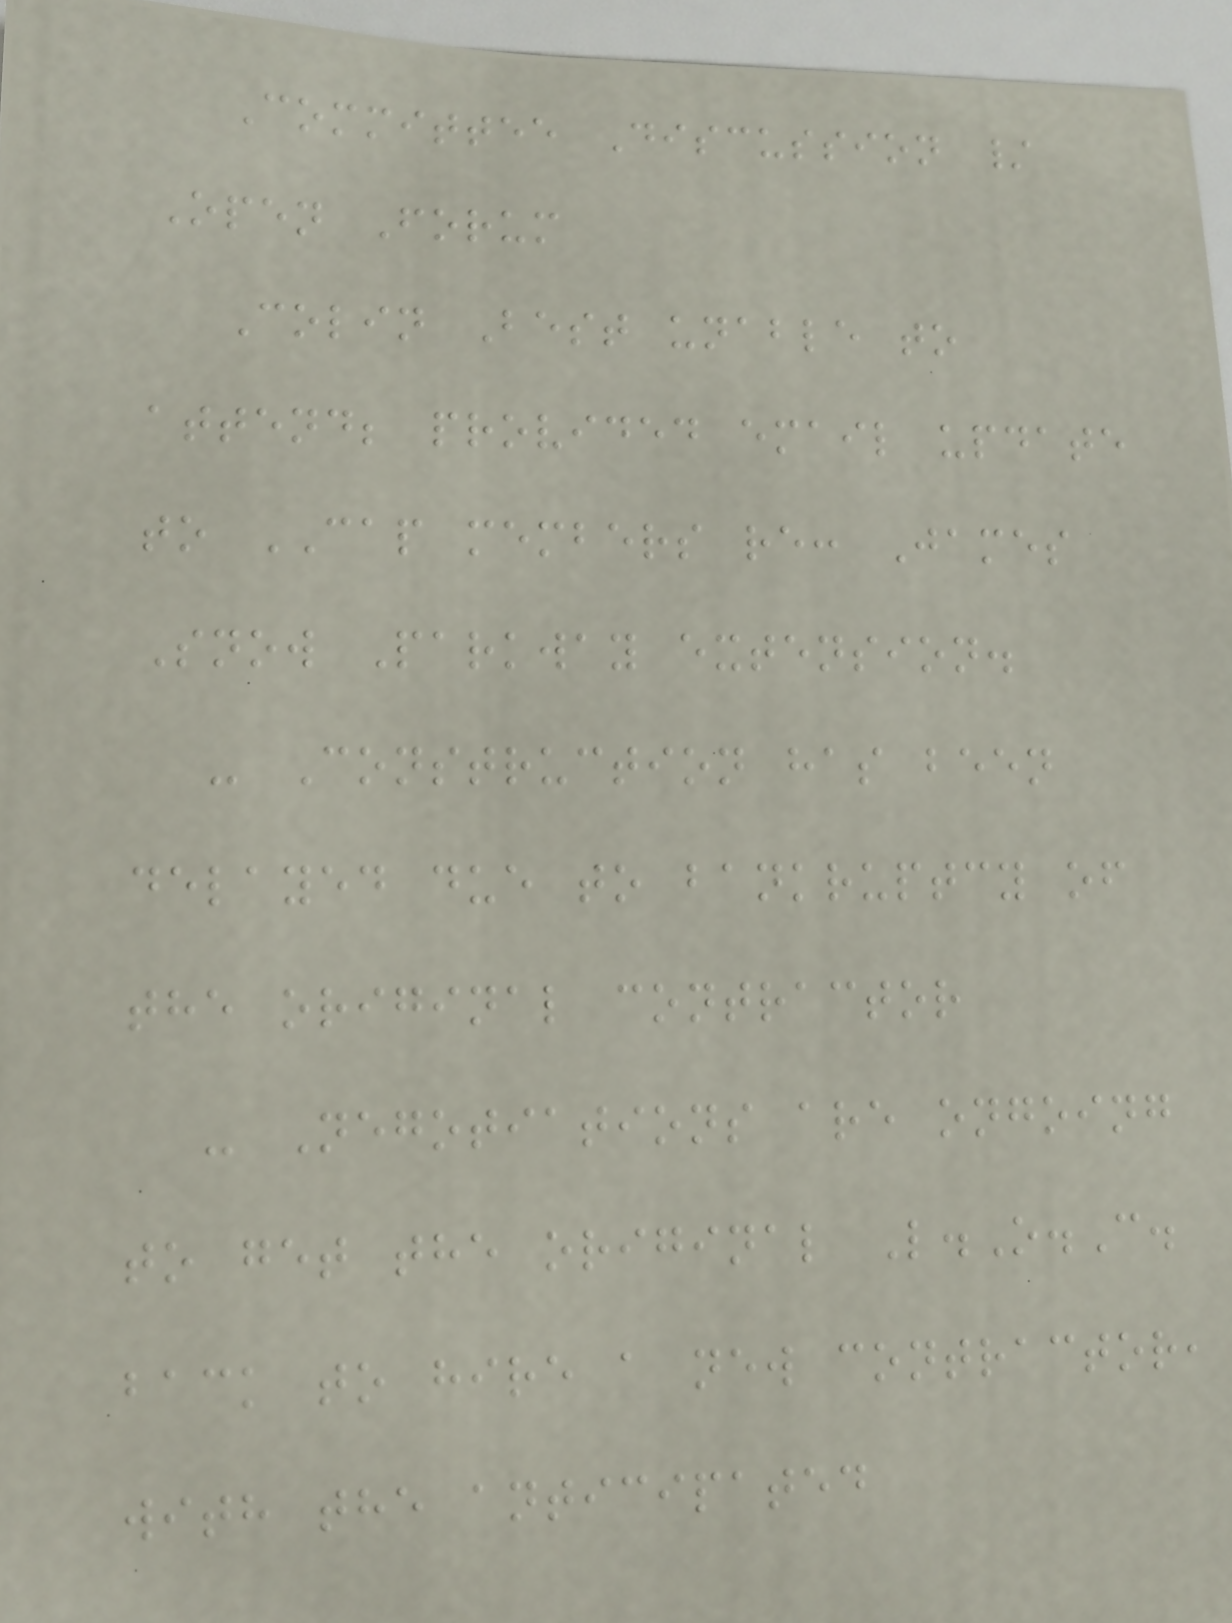Committee Discussion /
Open Forum
Colin Best unable to
attend; provided email update
to CAP members re: James
Snow Parkway extension.
- Construction has been
delayed due to bankruptcy of
the original contractor
- Negotiations are ongoing
to get the original L.O.C.
back to hire a new contractor,
with the anticipated
